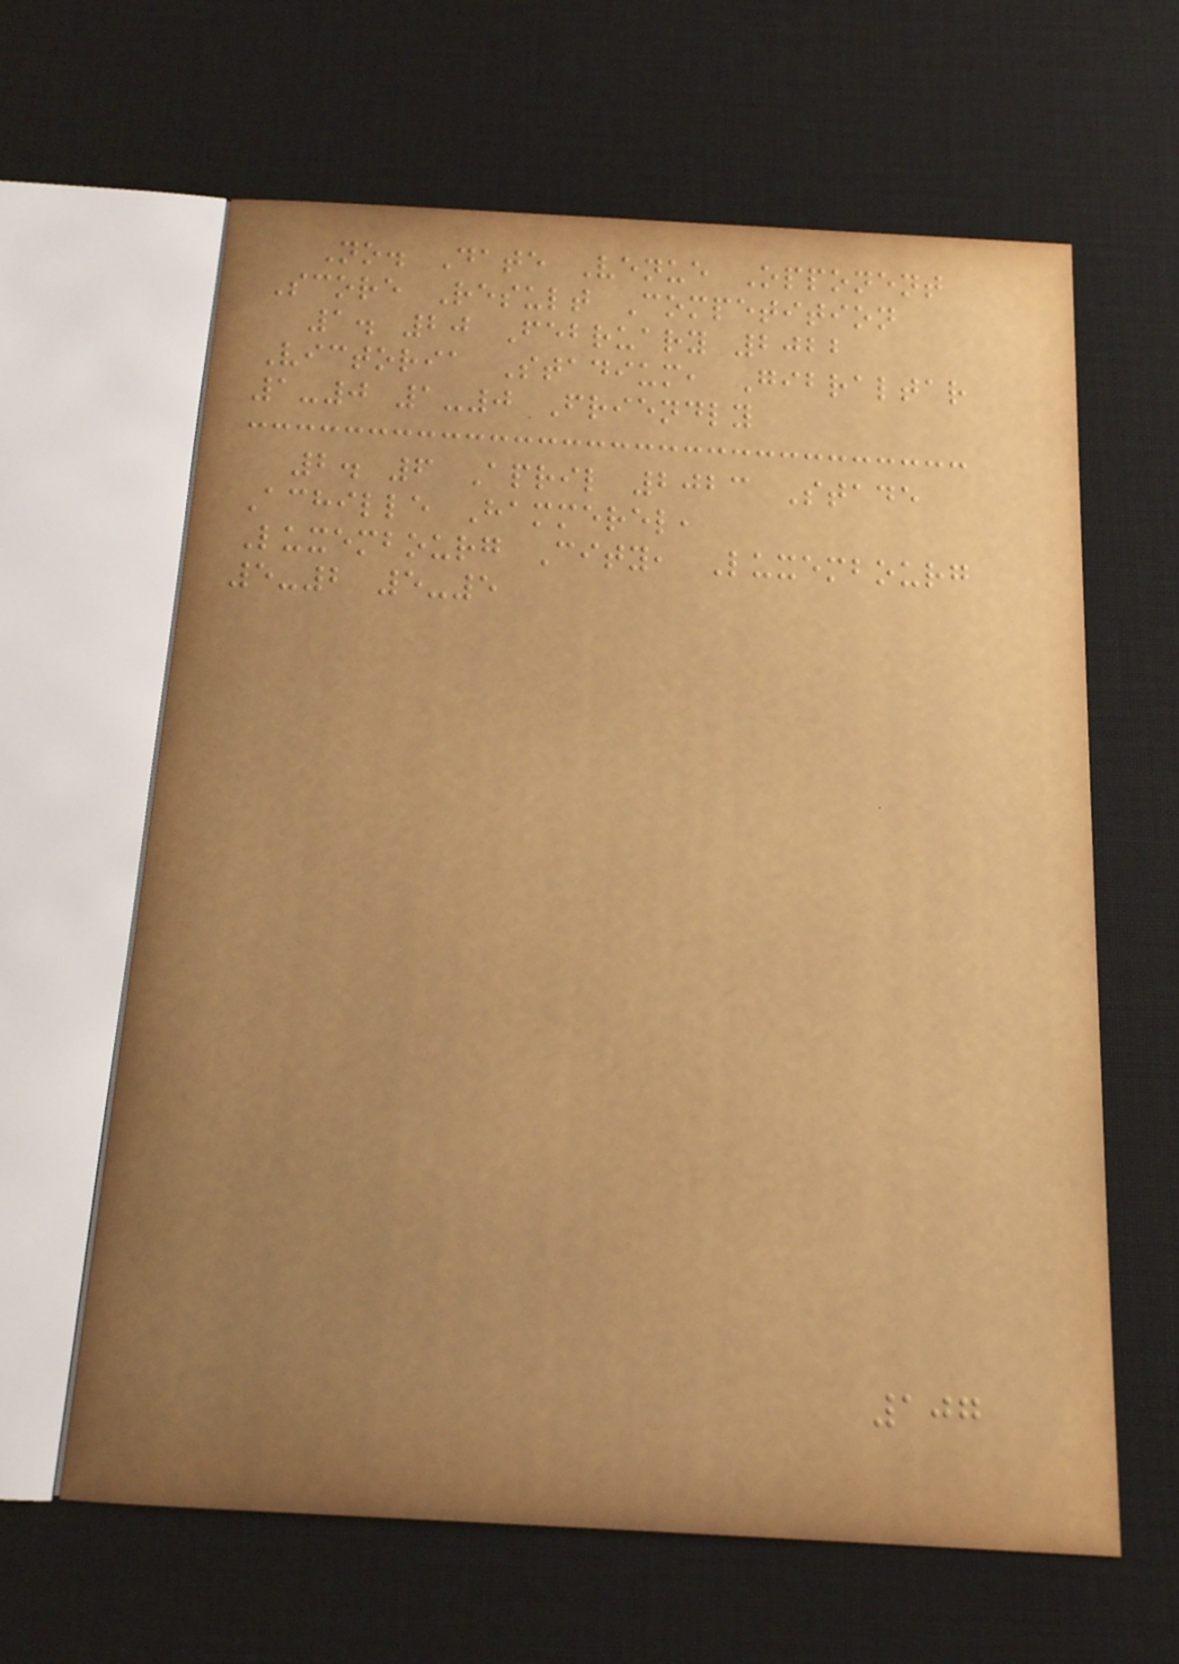No. Date Venue Opponent
Score Result Competition
1. 20 February 2022
Victoria Stadium, Gibraltar
1-0 1-0 Friendly
2. 6 April 2023 Stade
Achille Hammerel,
Luxembourg City, Luxembourg
5-2 5-5
107
